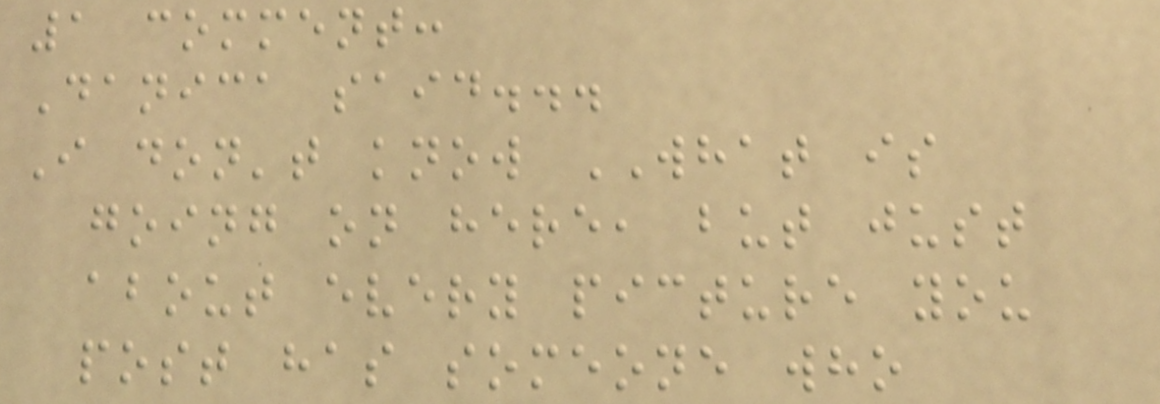1 comment:
Danica said...
I don't know WHAT is
going on here, but just
about every picture you
post has someone who
